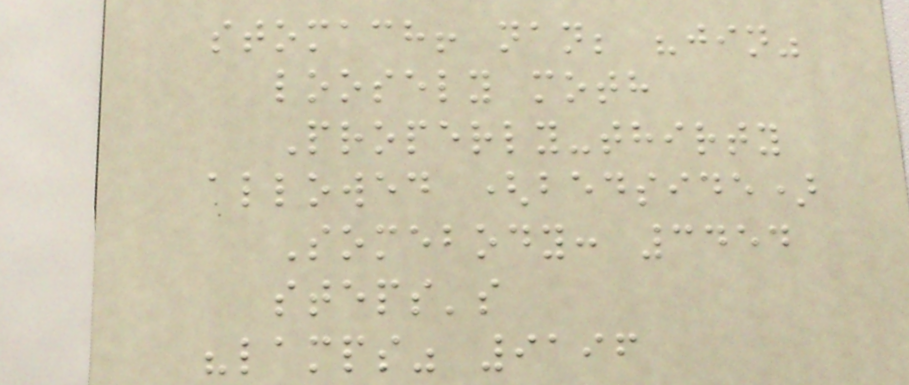stomach! nan; "jin"
loosely moth
Properly-thirty
allowed (bedside)
Somebody: 3454
steps's
"lamps" 9196
